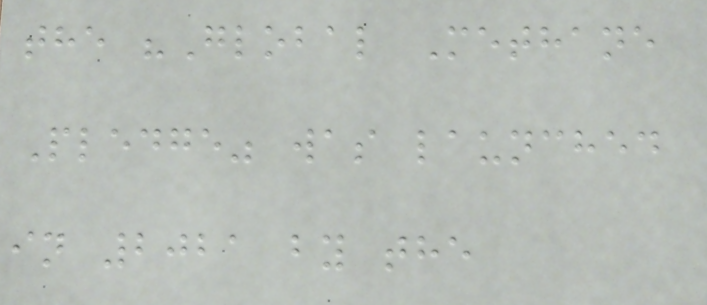the "Global Methane
Pledge" was launched
in 2021 by the
